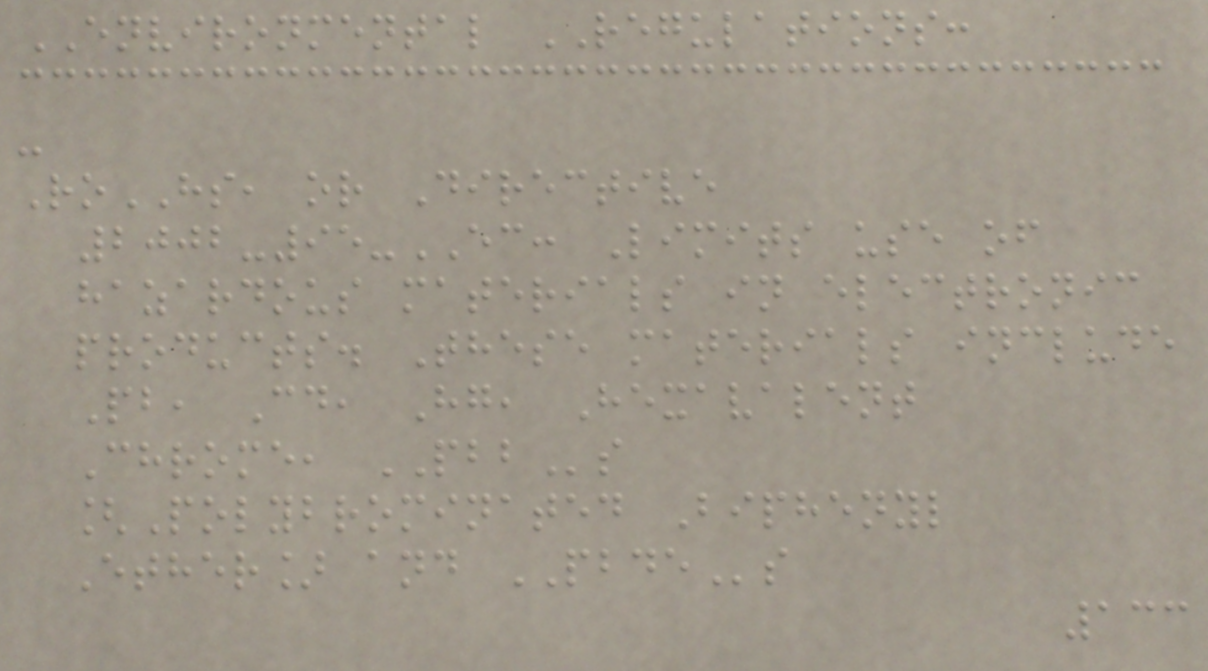ENVIRONMENTAL REGULATIONS:
-
RoHS, or Directive
2002-95-EC: Limits use of
hazardous materials in electronic
products. These materials include
Pb, Cd, Hg, Hexavalent
Chrome, PBBs
[Polybrominated Biphenyl
Ether] and PBDEs
133
